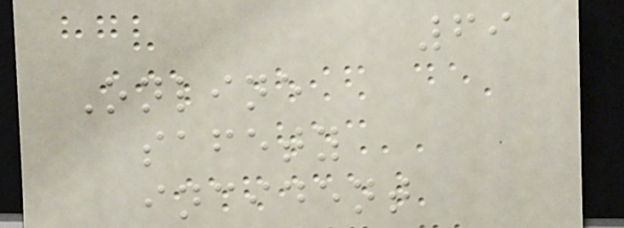69
Online
safety
incident
